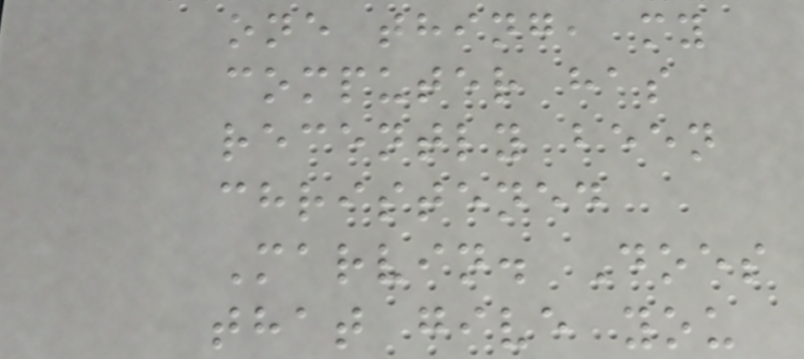one thing, my
computer has
recently been
christened
Marvin. Does
that give you
